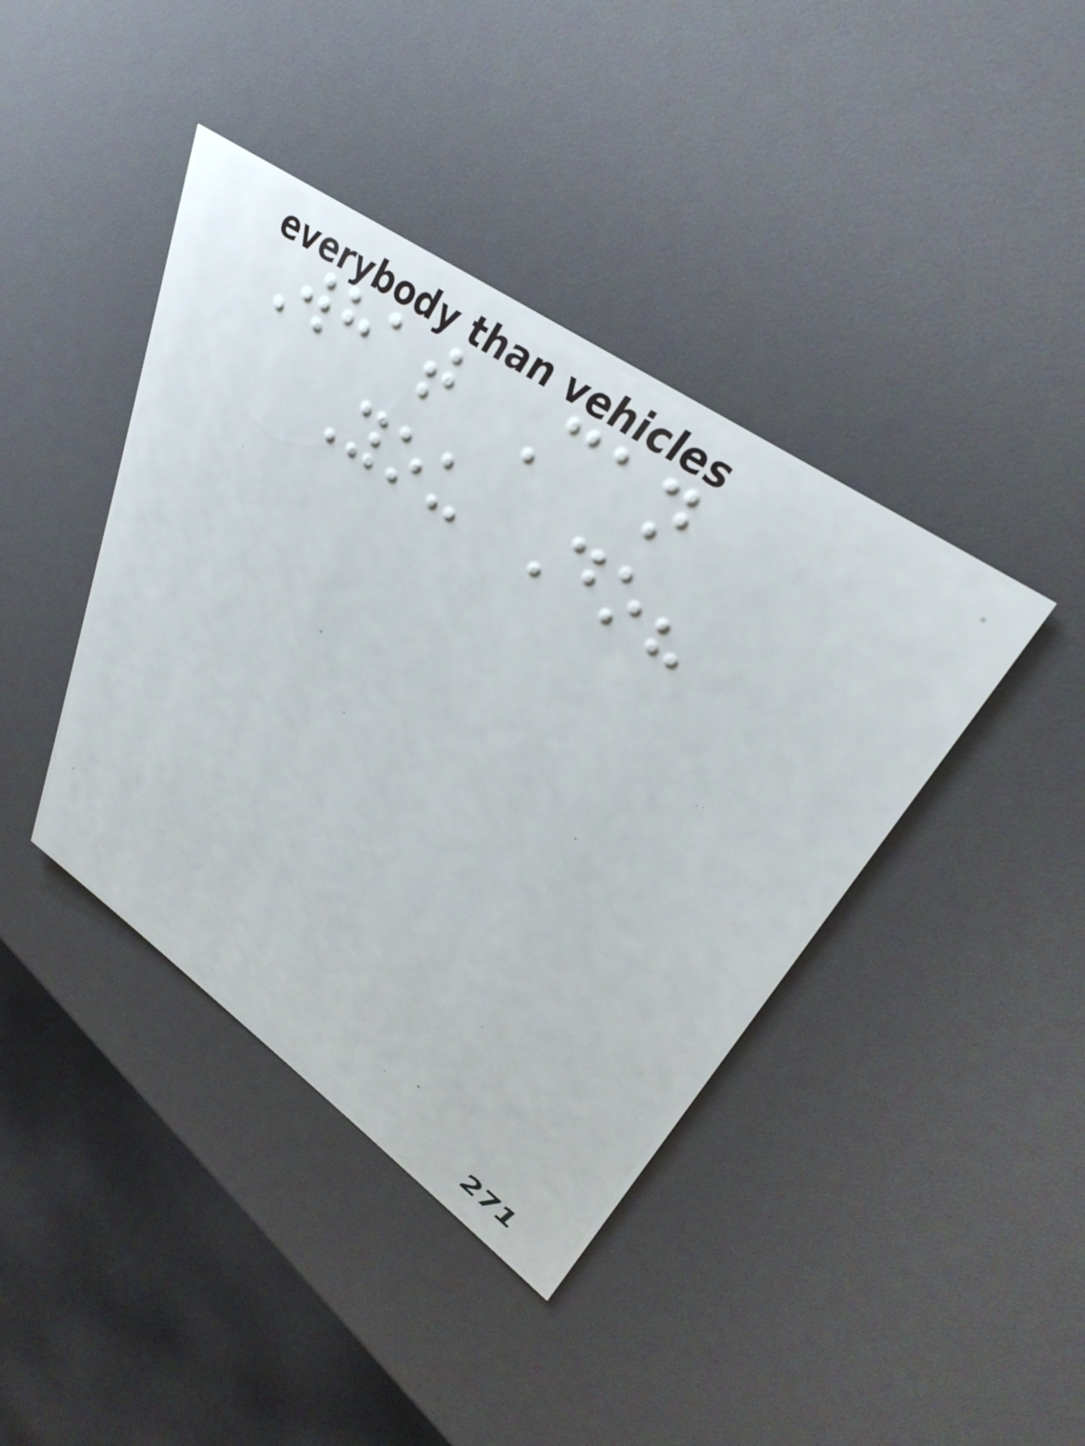What Can
You Do?
